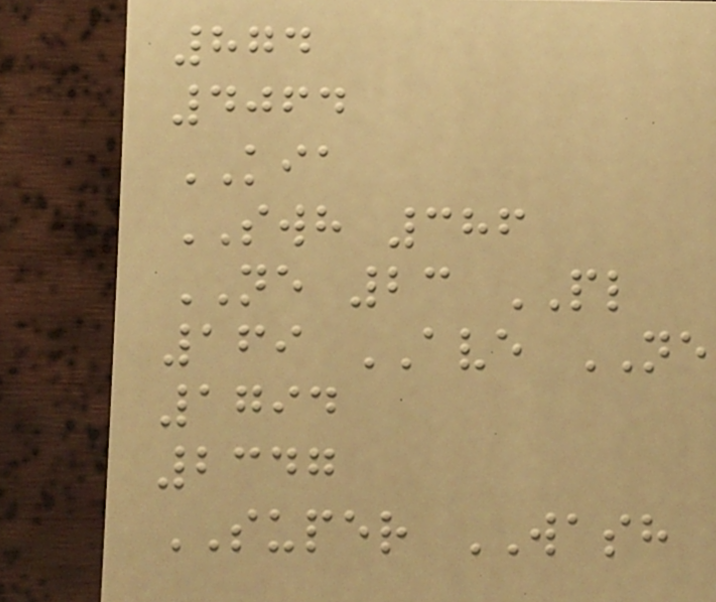874
4064
KIA
SWH 386
NE 23 PL
169 AVE NE
1794
2347
SUPER WASH
